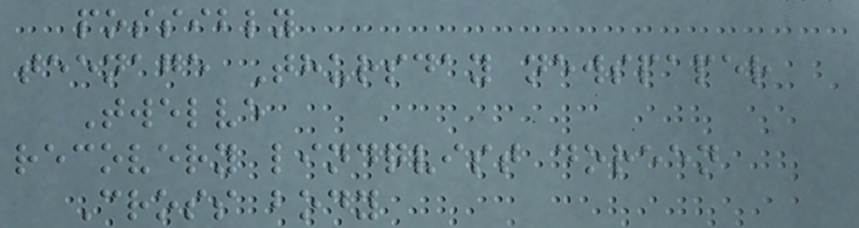possibly
teenage Thursday newspaper
Twelve
recovery lindqvist doreen
Cross body
